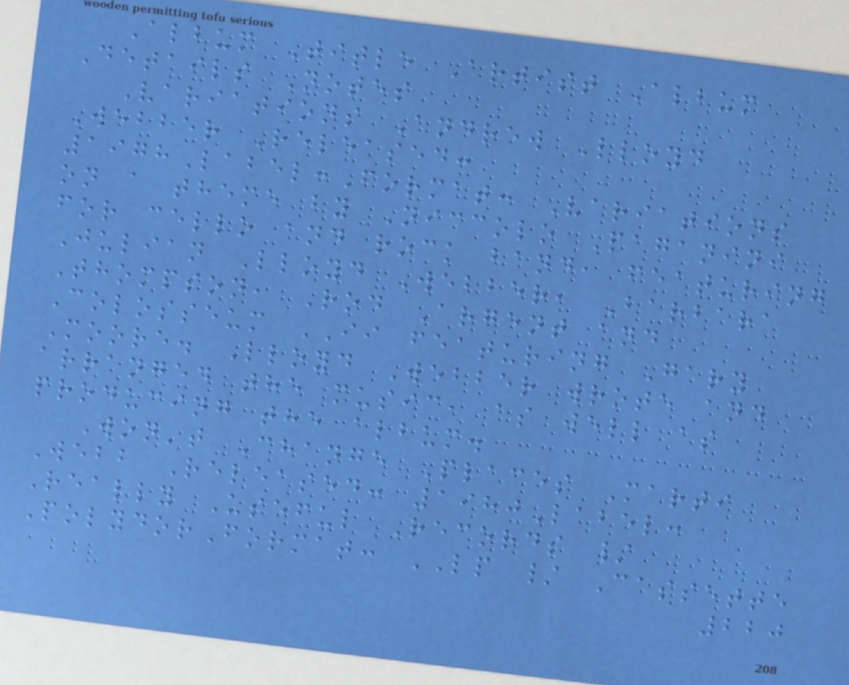Album Title Artist Album
Details Notes
Variations Andrew Lloyd
Webber Released:
1978Label:Format: Variations
on a theme by Niccolo Paganini
for cello and rock band, featuring
Julian Lloyd Webber, Barbara
Thompson, Rod Argent and
Colosseum II featuring Gary
Moore. Lloyd Webber wrote and
arranged the music, as well as
producing the album.
Won't Change Places Marti
Webb Released: 1980Label:
Really Useful Records /
PolydorFormat: LP / Cassette
220
